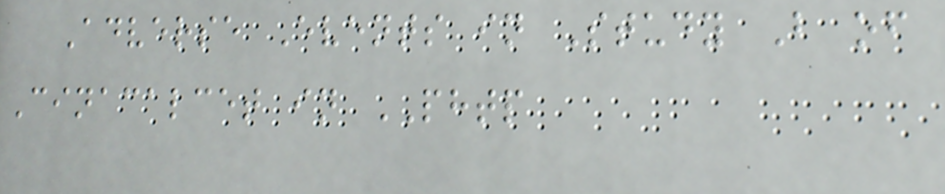Adverse Events in Study B of
Cinacalcet in PHTP
